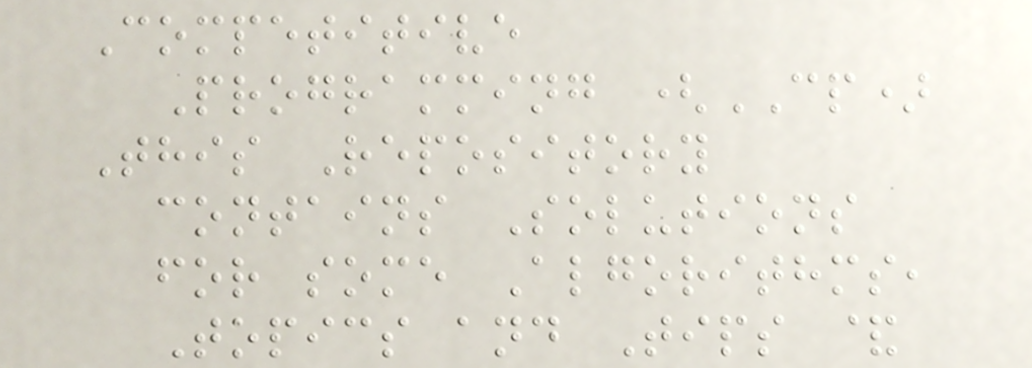Competitive
Programming (CP)
This Repository
contains Solutions
for some Algorithms,
Topics and Tips &
